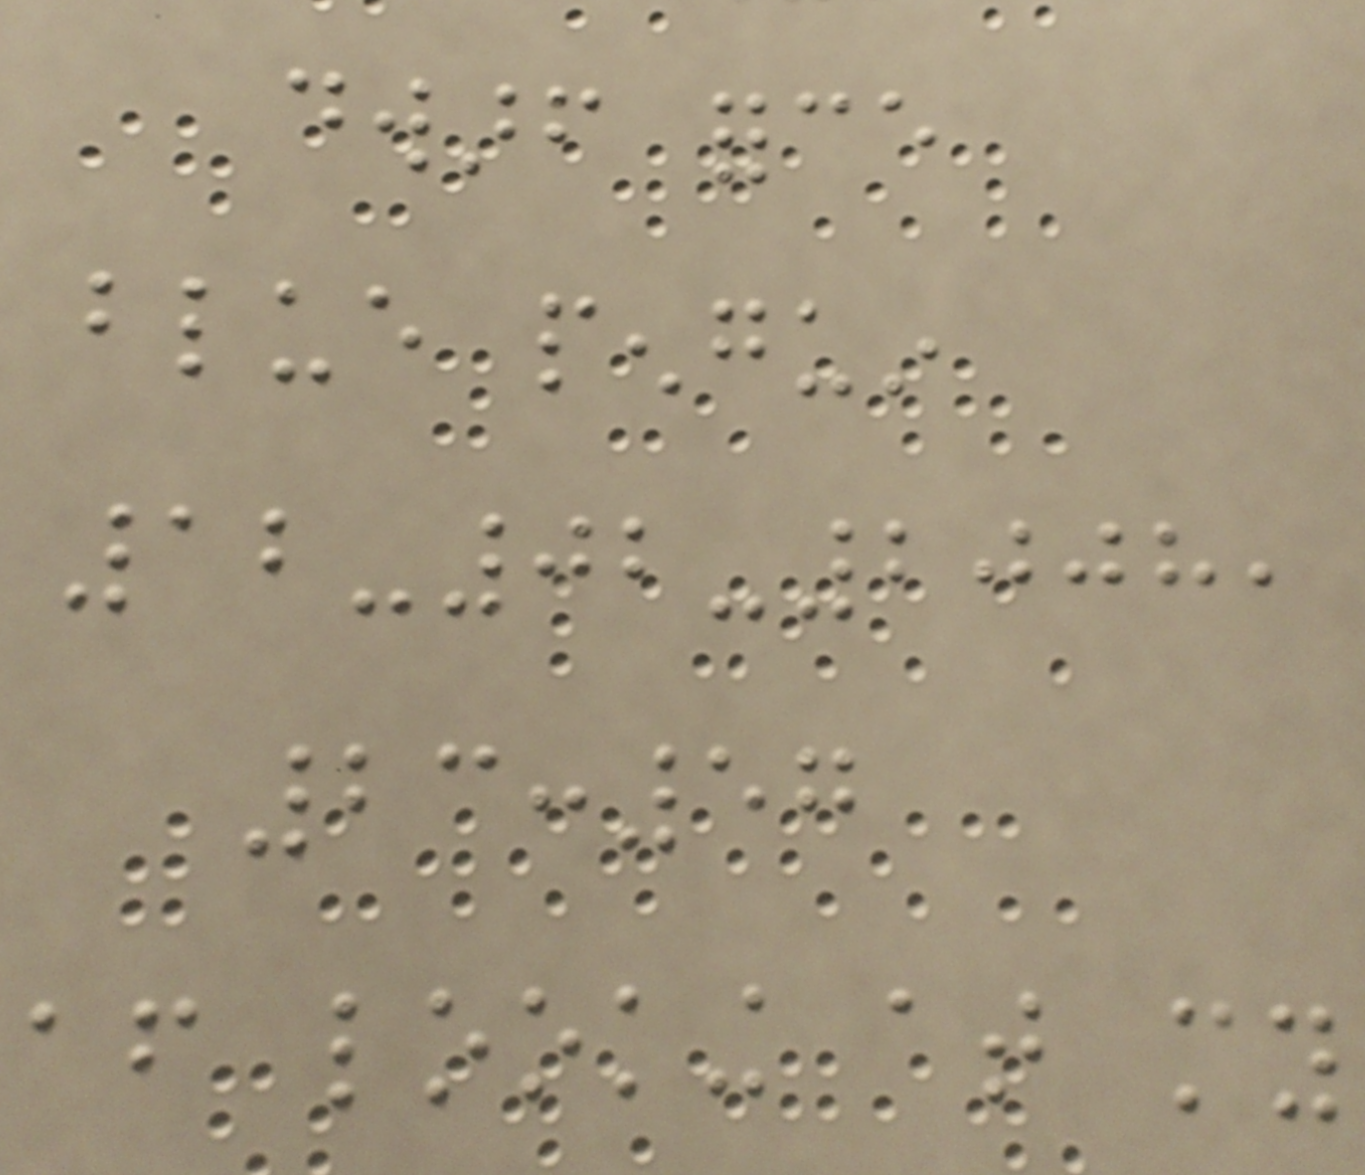dwarf force
blue penguin
12-02-2008,
23:57
after looking at my
